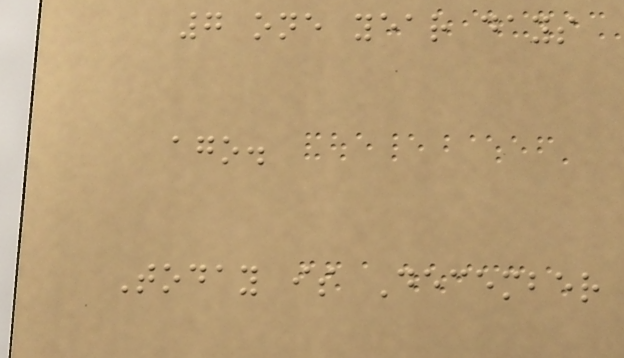7 one year days
ago.
Today is December
